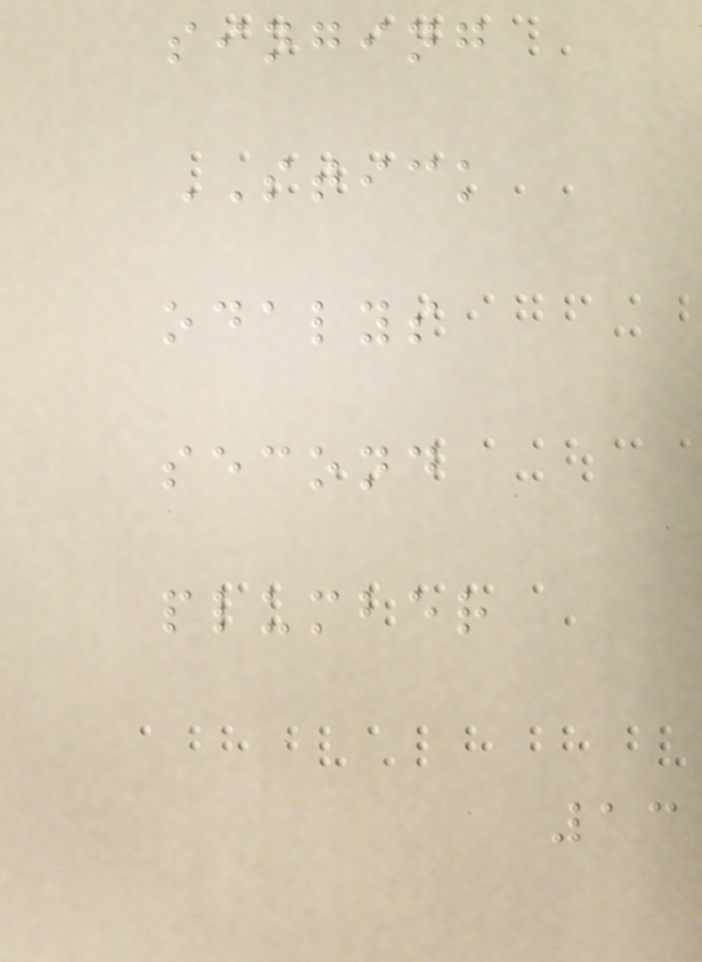singing
STICK
odalys
second
plumber
13
